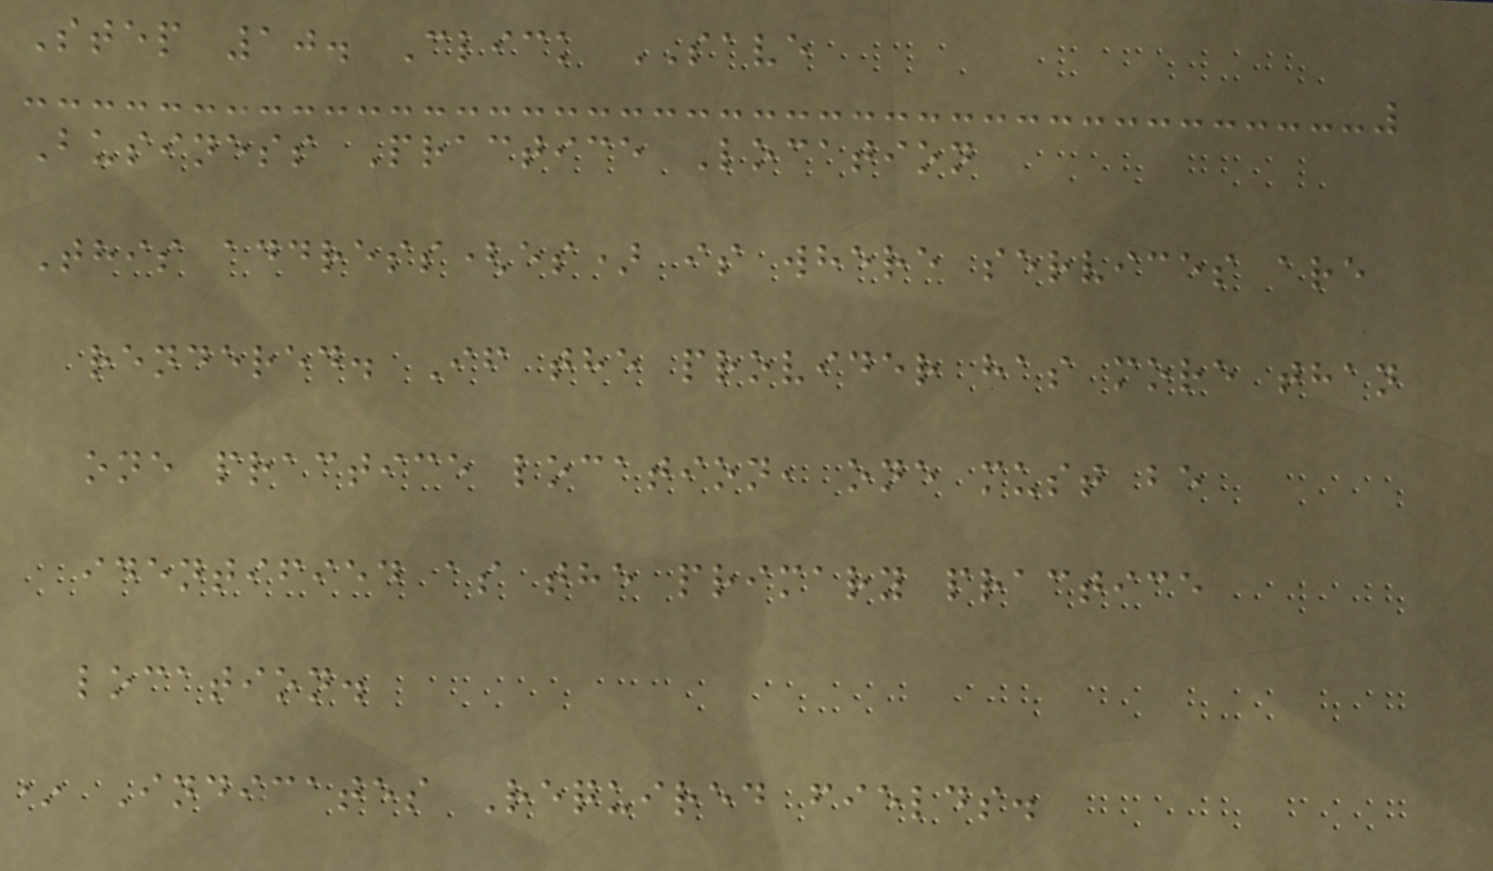Step 10. Click SAVE
Business Practice Location
This address(es) is where services are
rendered. If the provider has more than
one practice location, one must be
identified as the primary practice
location.
* Indicates Required fields.
